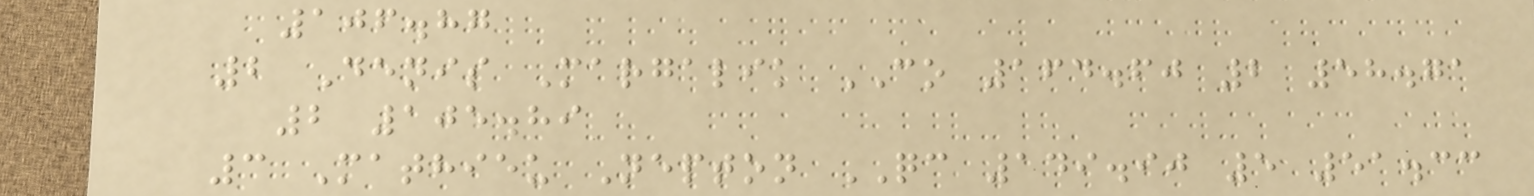106.87
2 Denis Margalik CO 164.60 2 58.71
2 105.89
3 Mathieu Nepton QC 149.90 5 51.33
